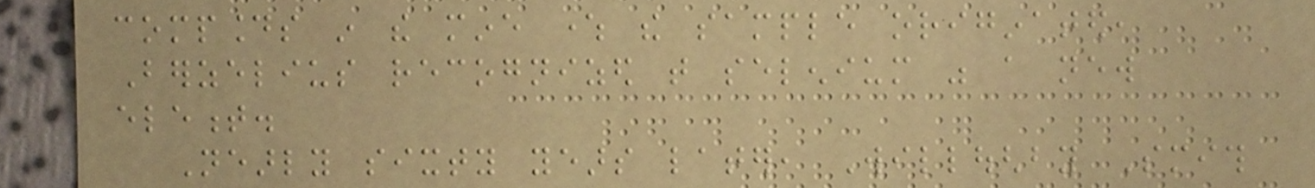compounds in the mine where the sample originated,
Berzelius recognized that selenium was a new
element.
Nearly sixty years later, Willoughby Smith
